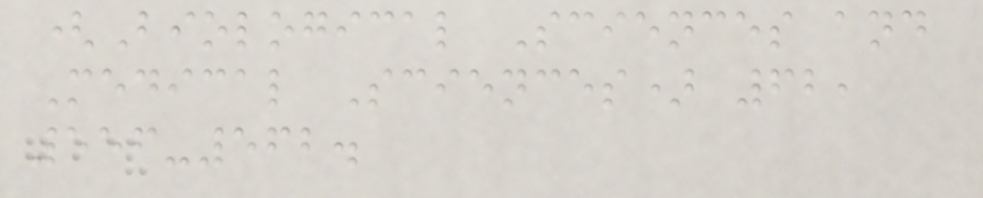(Biological Sciences and
Medical Sciences) 62,
556-562.
